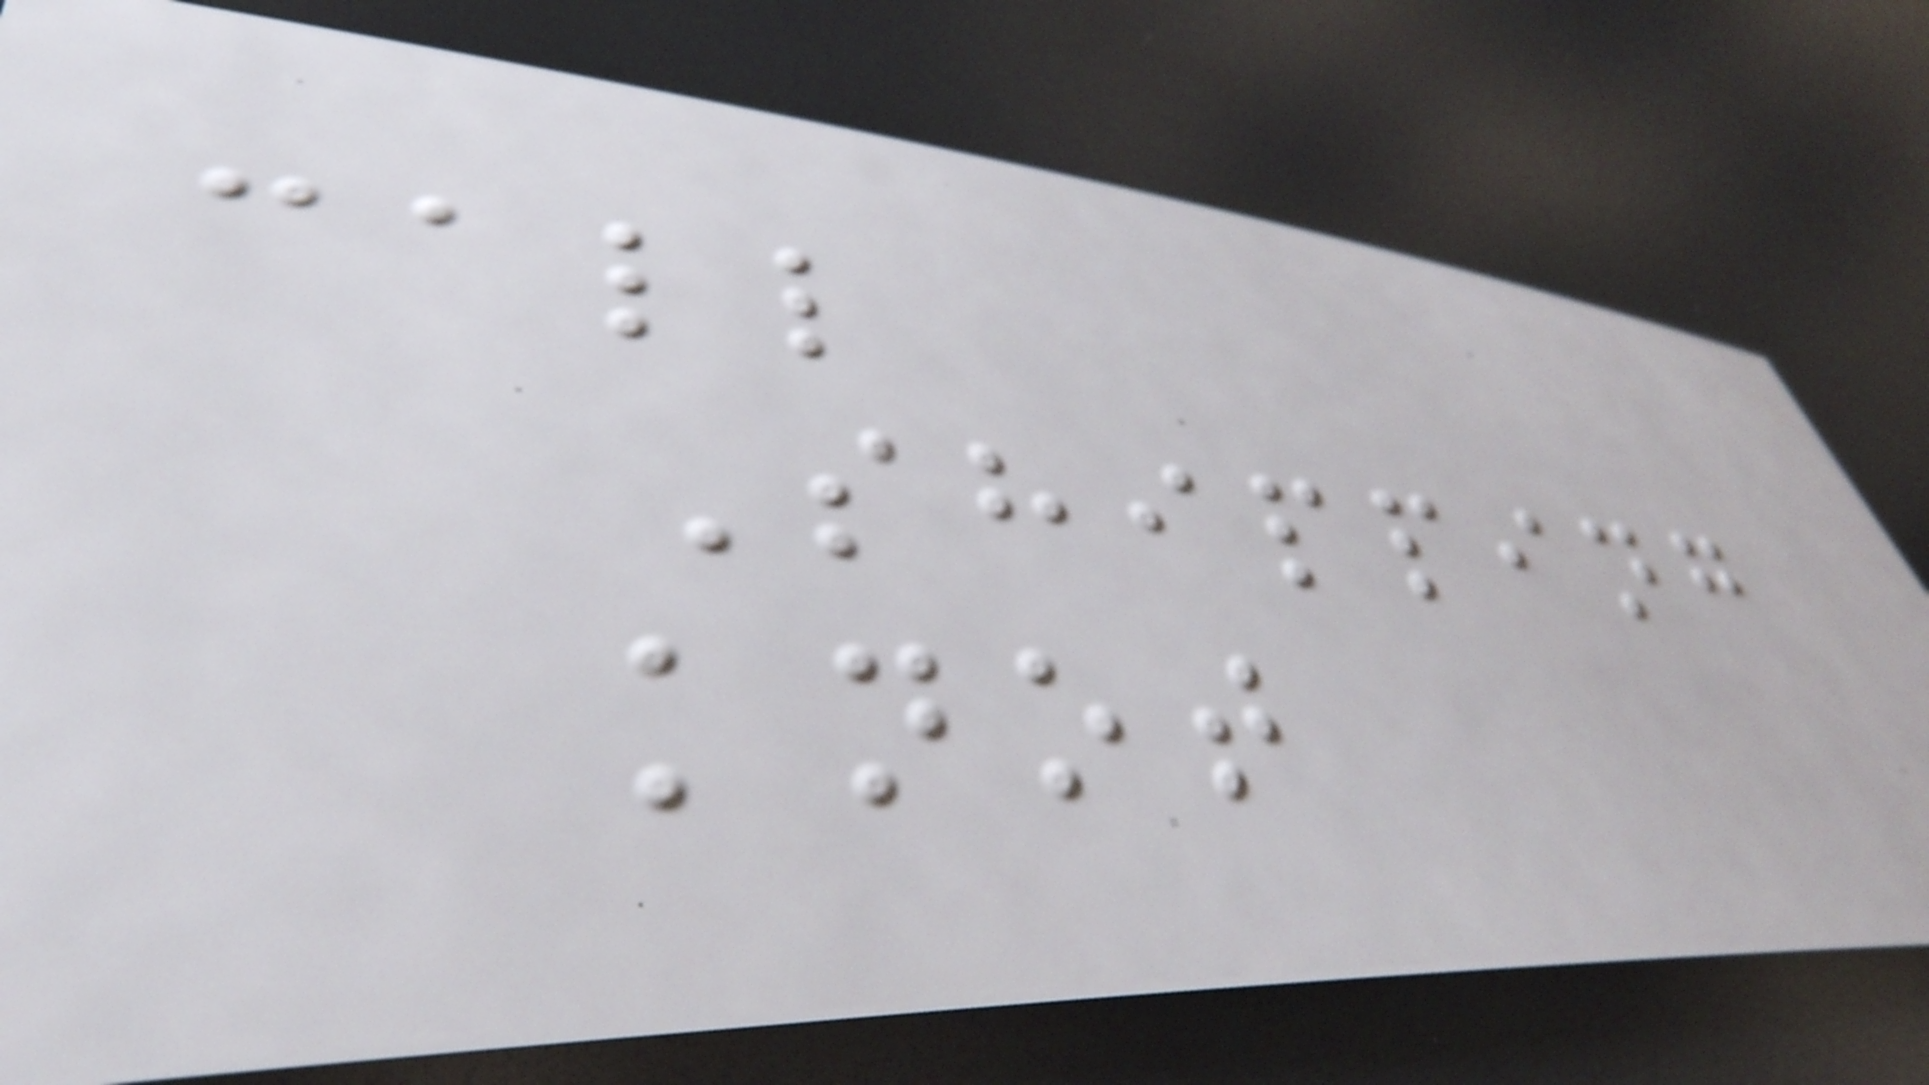call
Shipping
knot
